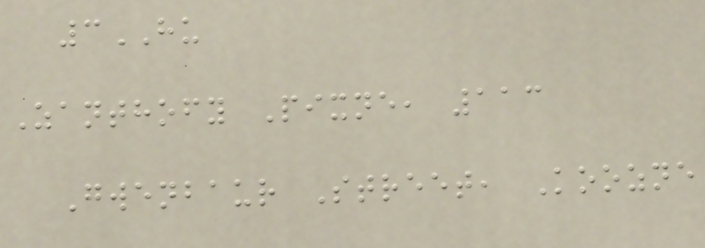3HU
Zanthofy Pixne, 113
Gwenbaur Street, Koozne
